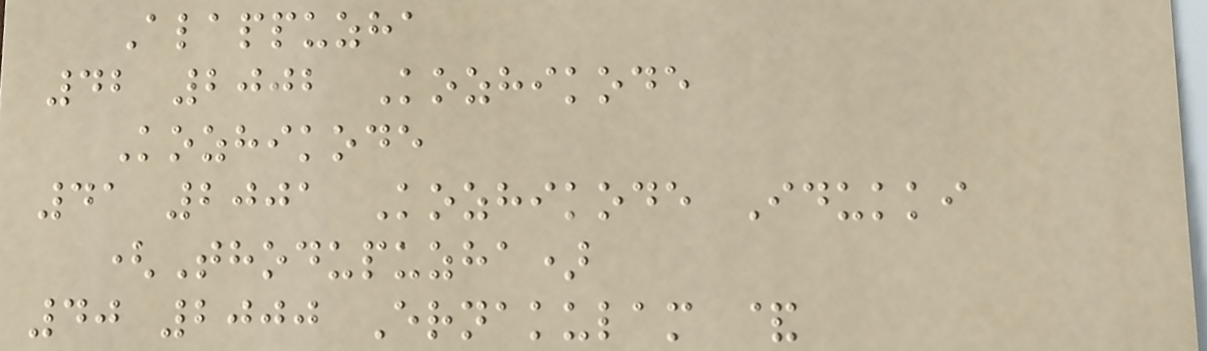Alappuzha
42 2002 Kozhikode
Kozhikode
41 2001 Kozhikode Idukki
(Thodupuzha)
40 2000 Ernakulam &
